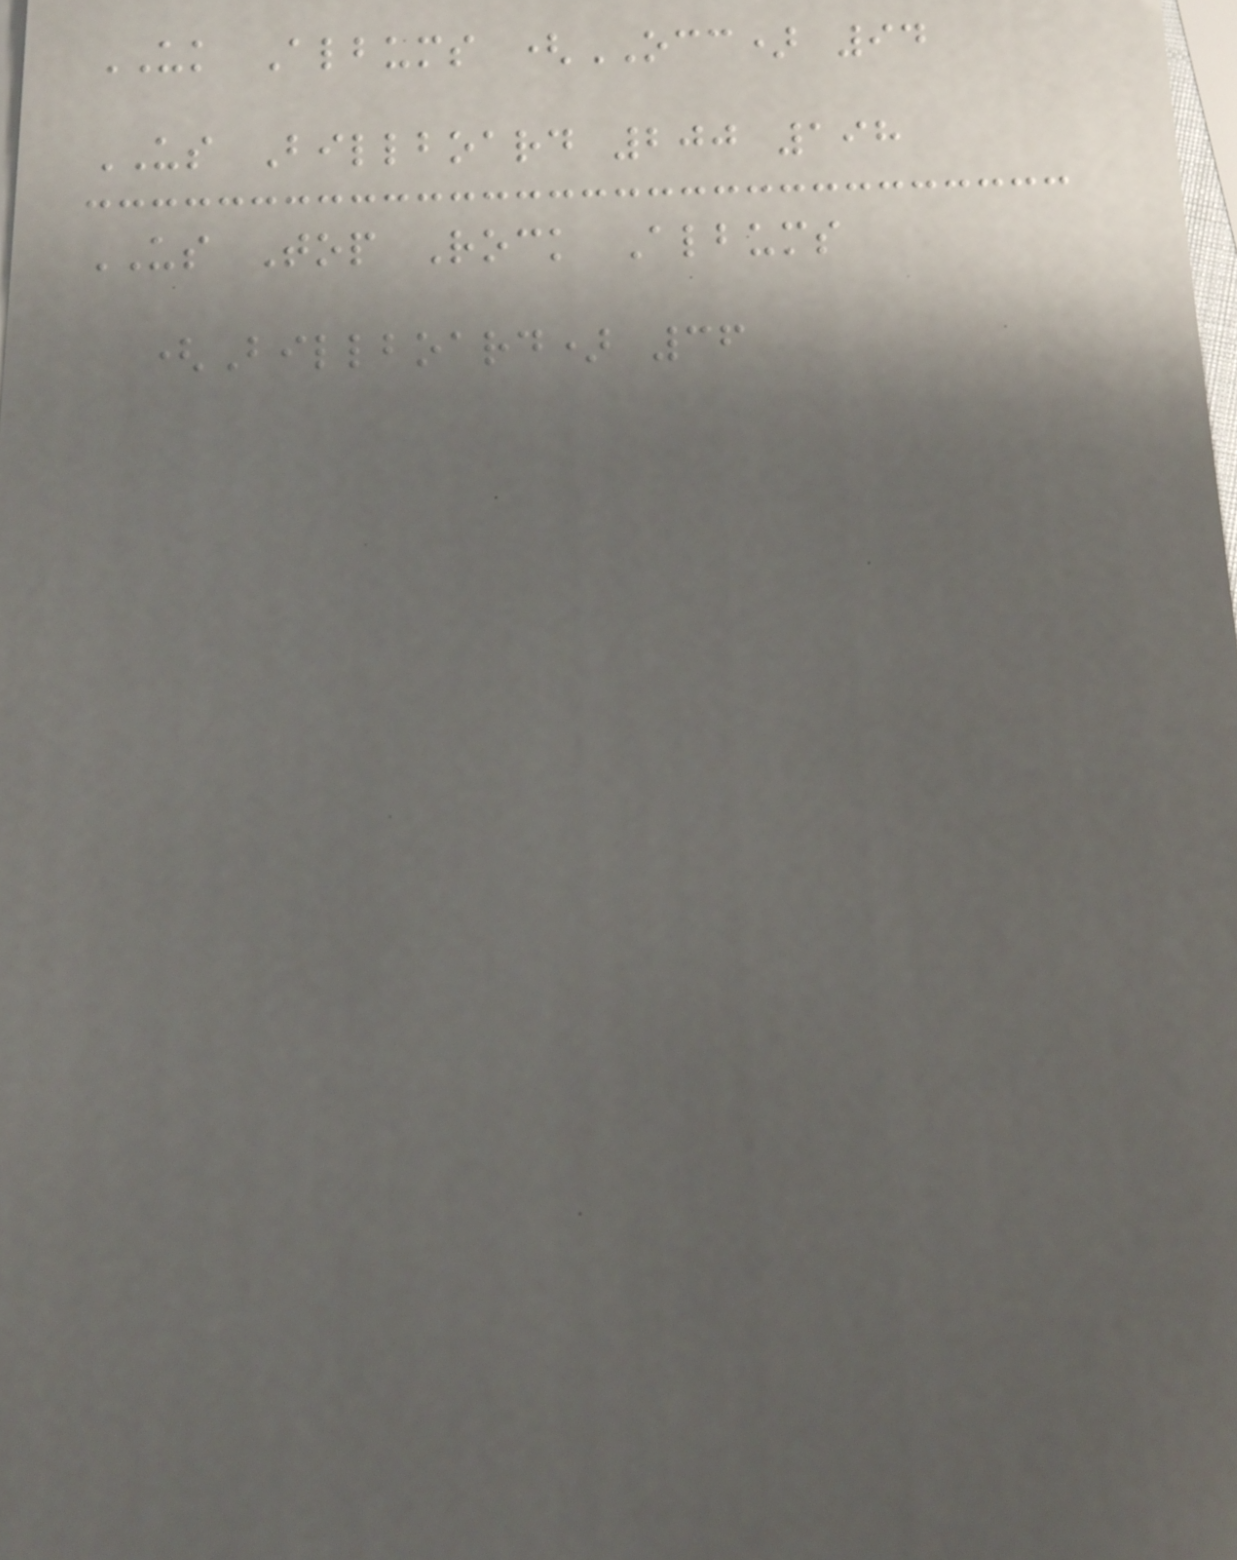UK Albums (OCC) 94
US Billboard 200 198
US Top Rock Albums
(Billboard) 36
